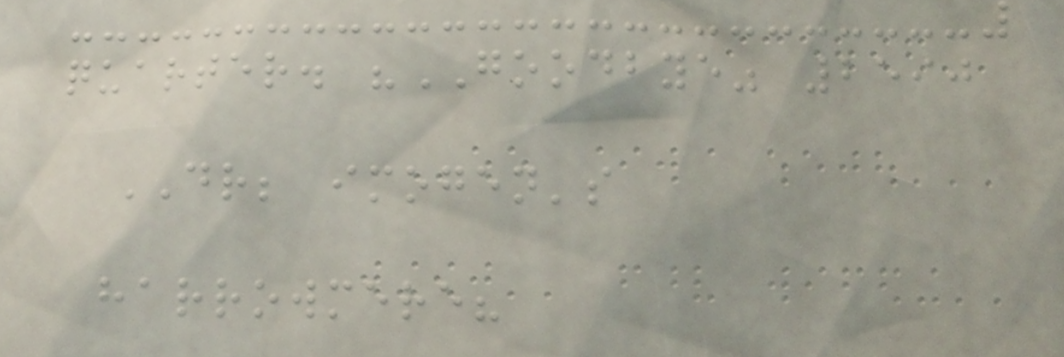quarter. "GOODBYE" 2590
DR; imogen's
harrowmere?
